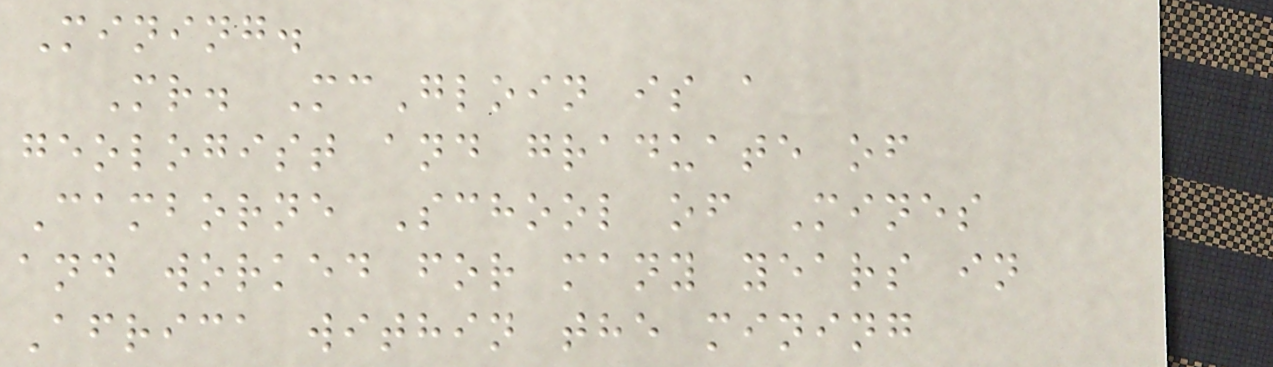Mining.
Mr. McGloin is a
geologist and graduate of
Camborne School of Mines
and worked for many years in
Africa within the mining
